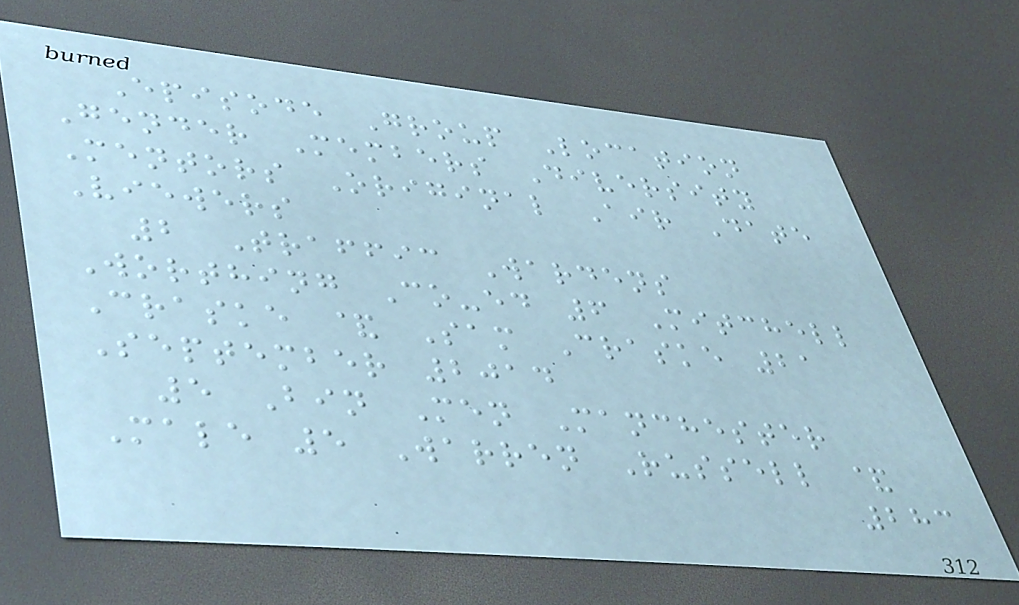Episode Group Location
Gender Members Diversity
Mentors Original Air Date
Viewers
2 Traffic Wardens
Worthing Co-ed 6 Mitchell
Craske & Sam Craske 21
September 2014
5 Bin Men Manchester
Male 5 Warren Russell &
283
